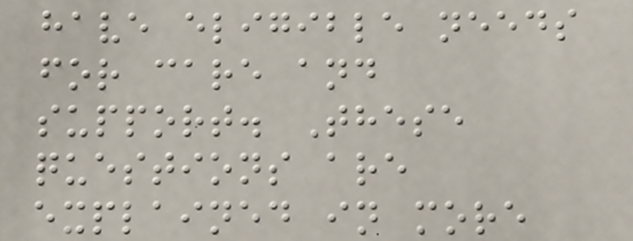have eligible needs
for care and
support. These
questions are
explained in more
